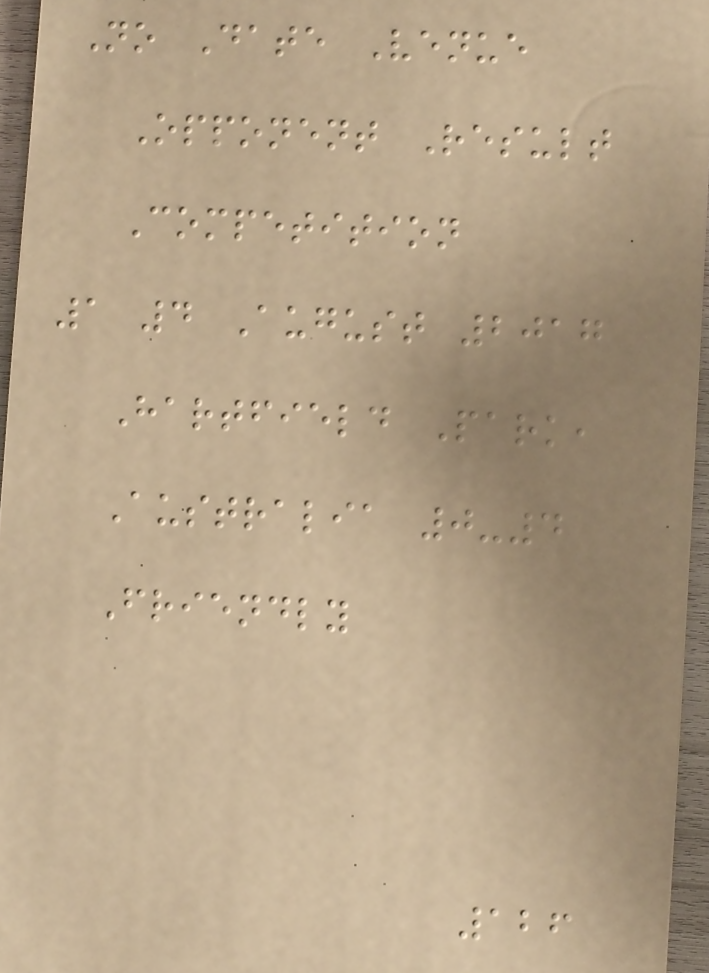No Date Venue
Opponent Result
Competition
1 4 August 2017
Hartfield Park,
Australia 0-4
Friendly
126
